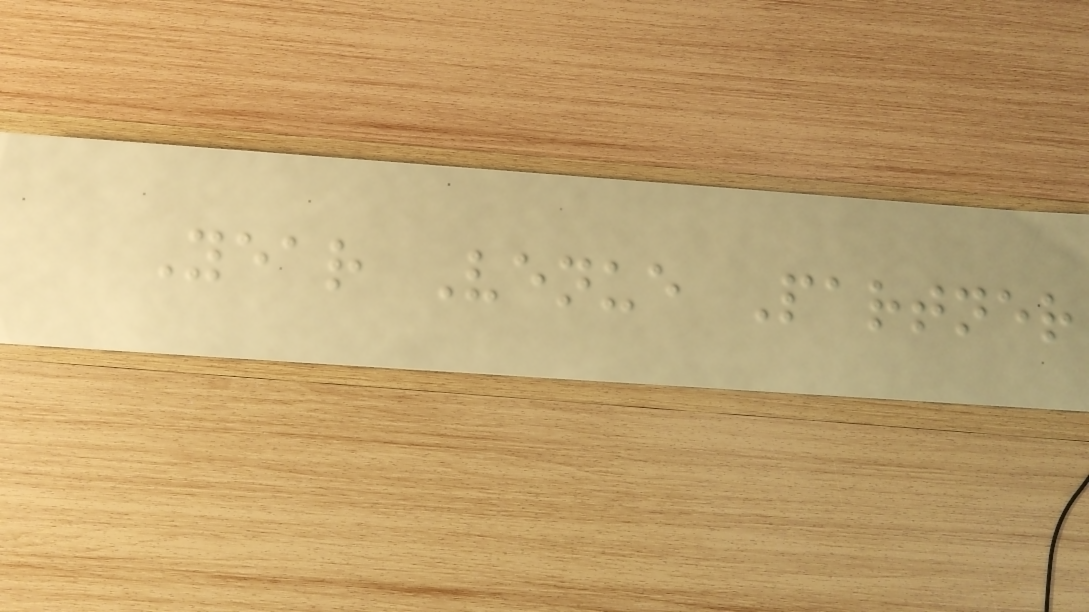Year Venue Partner
